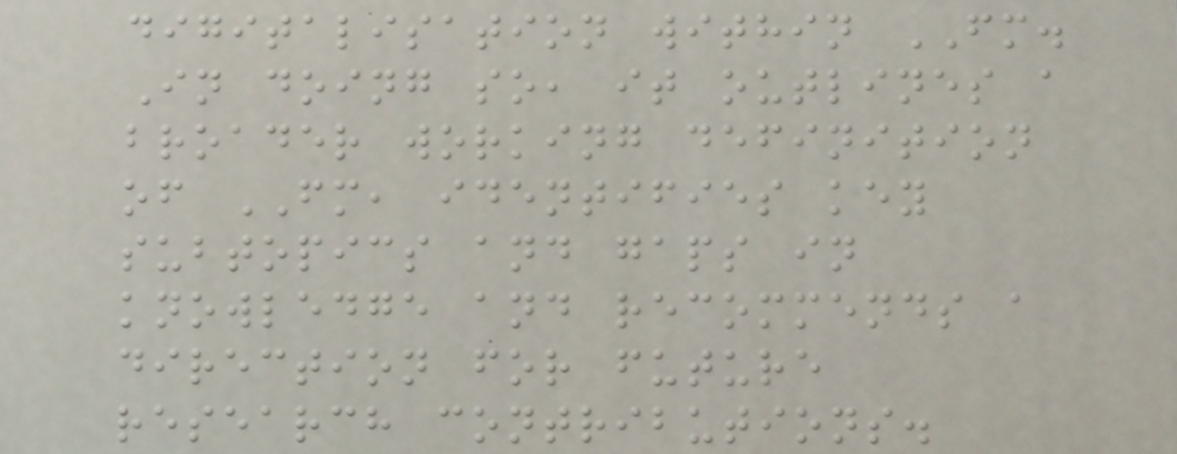digitalisation within FM.
In doing so, it outlines a
broader working definition
of FM, identifies key
subtopics and gaps in
knowledge and recommends a
direction for future
research contributions.
